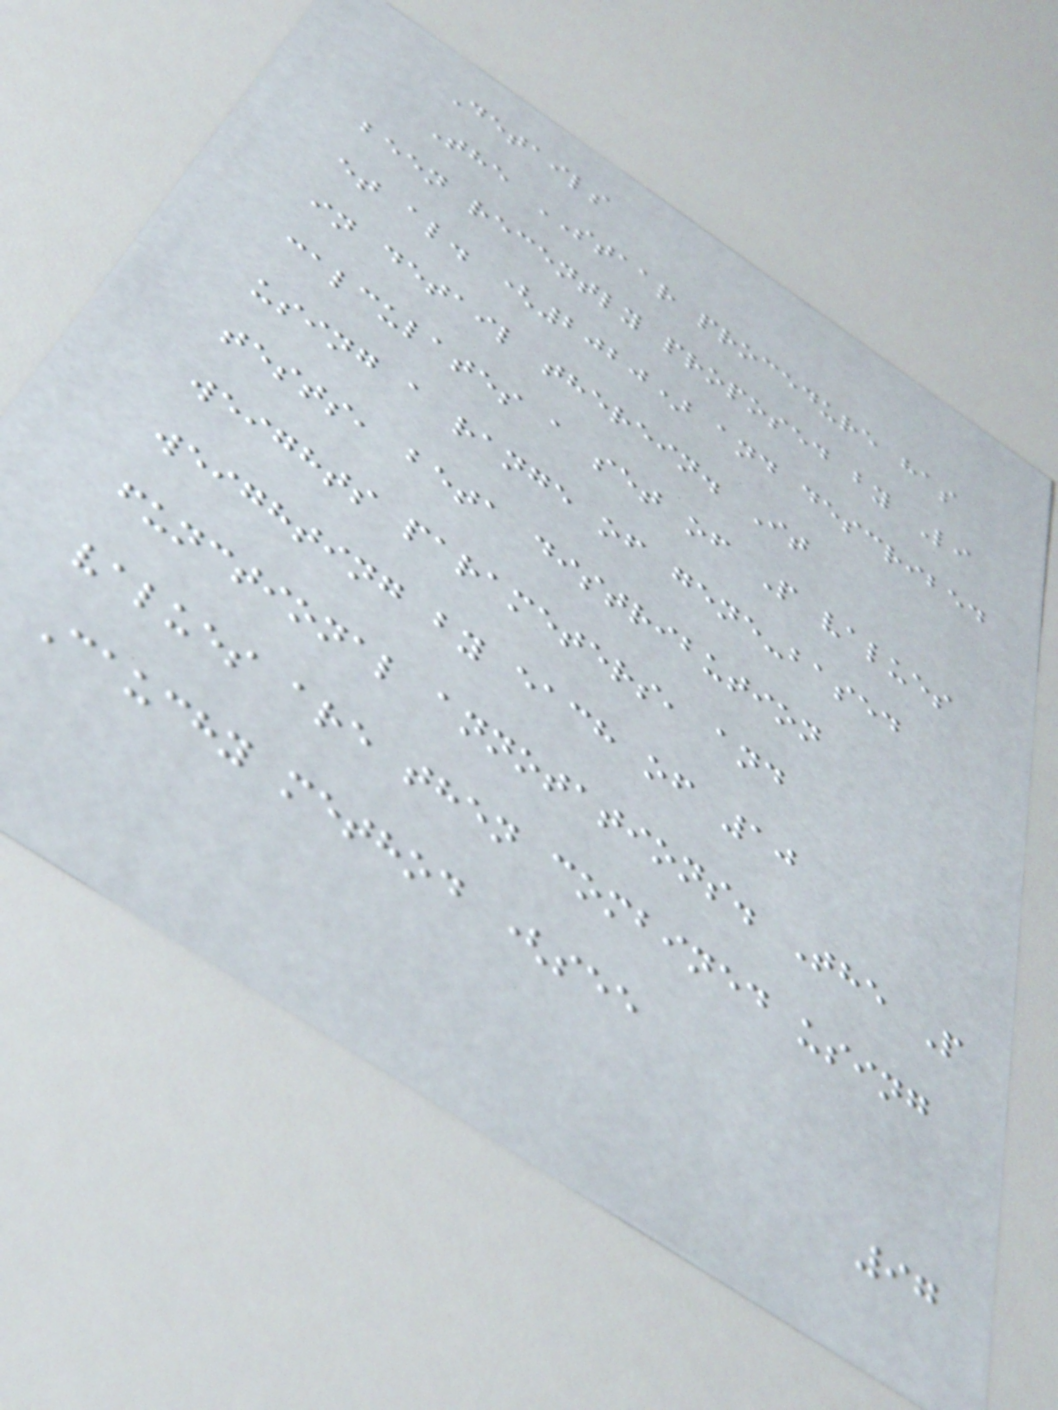Details
The STAAR procedure has
been recently proposed by Li
et al. (2020) and described
in detail therein. It
calculates a set of P values
using a range of gene-based
tests, beta distribution
weights parameters, and
weighting by each of 10
functional annotations. The P
values are then combined using
Cauchy method (see
97
